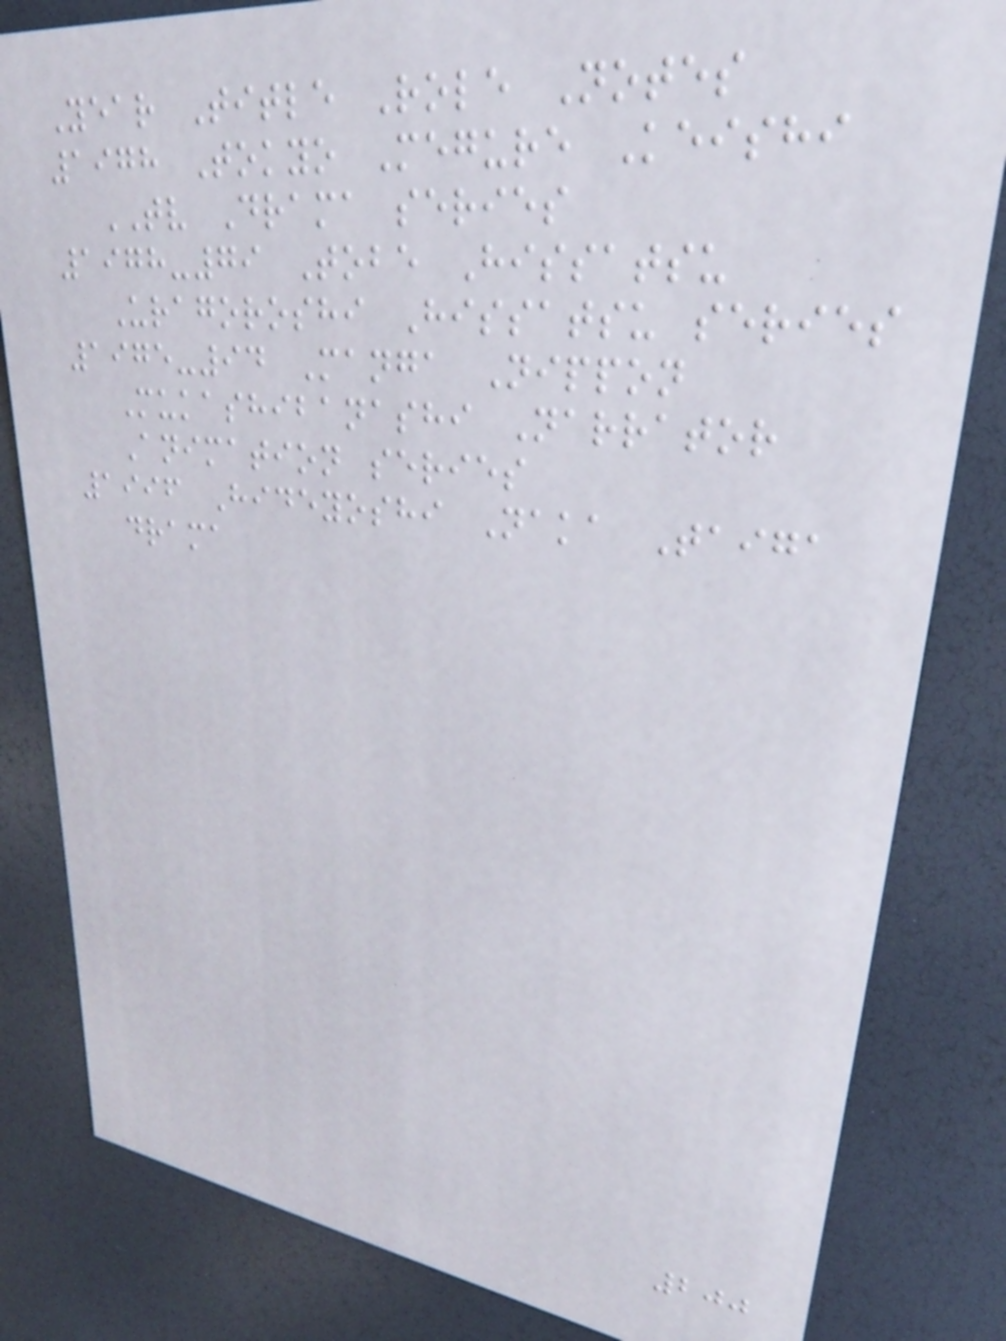Year Title Role Notes
1978 Tokyo Megure Keishi
TV Drama series
1978-79 Tobe Hissatsu
Uragoroshi Hissatsu series
1975-94 Manga Nippon
Mukashibanashi Narrator
Animation series
1996 Hideyoshi Naka Taiga
drama
200
